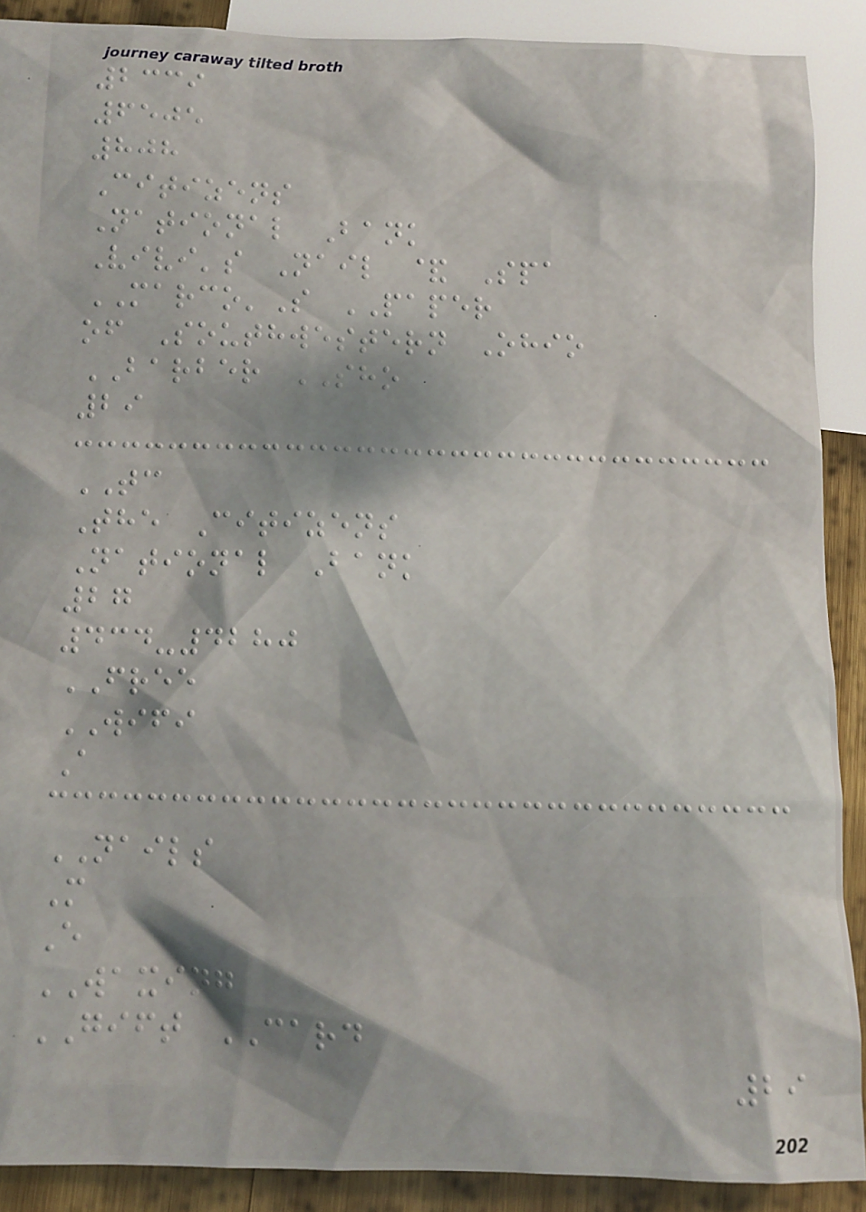2339
6505
808
Citizens
National Bank
Vivi's Nail & Spa
MARCO'S PAPER
of Southwestern Ohio
BARBER SHO
29
TC
The Citizens
National Bank
27
434-4280
FREE
WIFI
A
NAILS
M
E
WAXING
GIFT CARD
29
